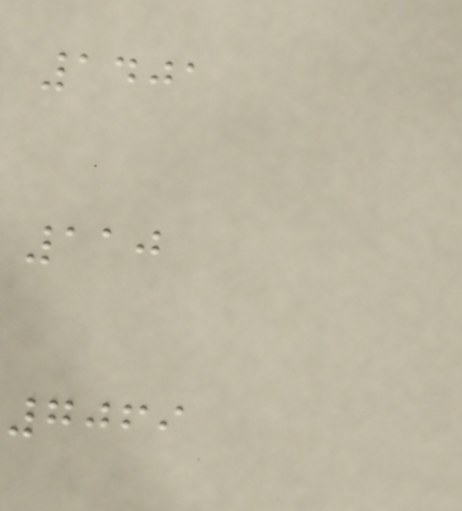1401
110
7069
